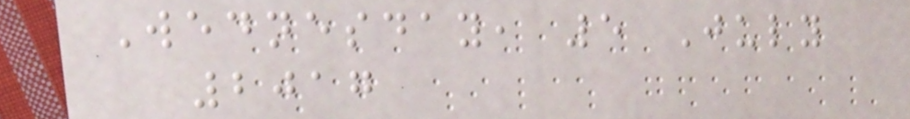Wednesday, 5 July
2017
